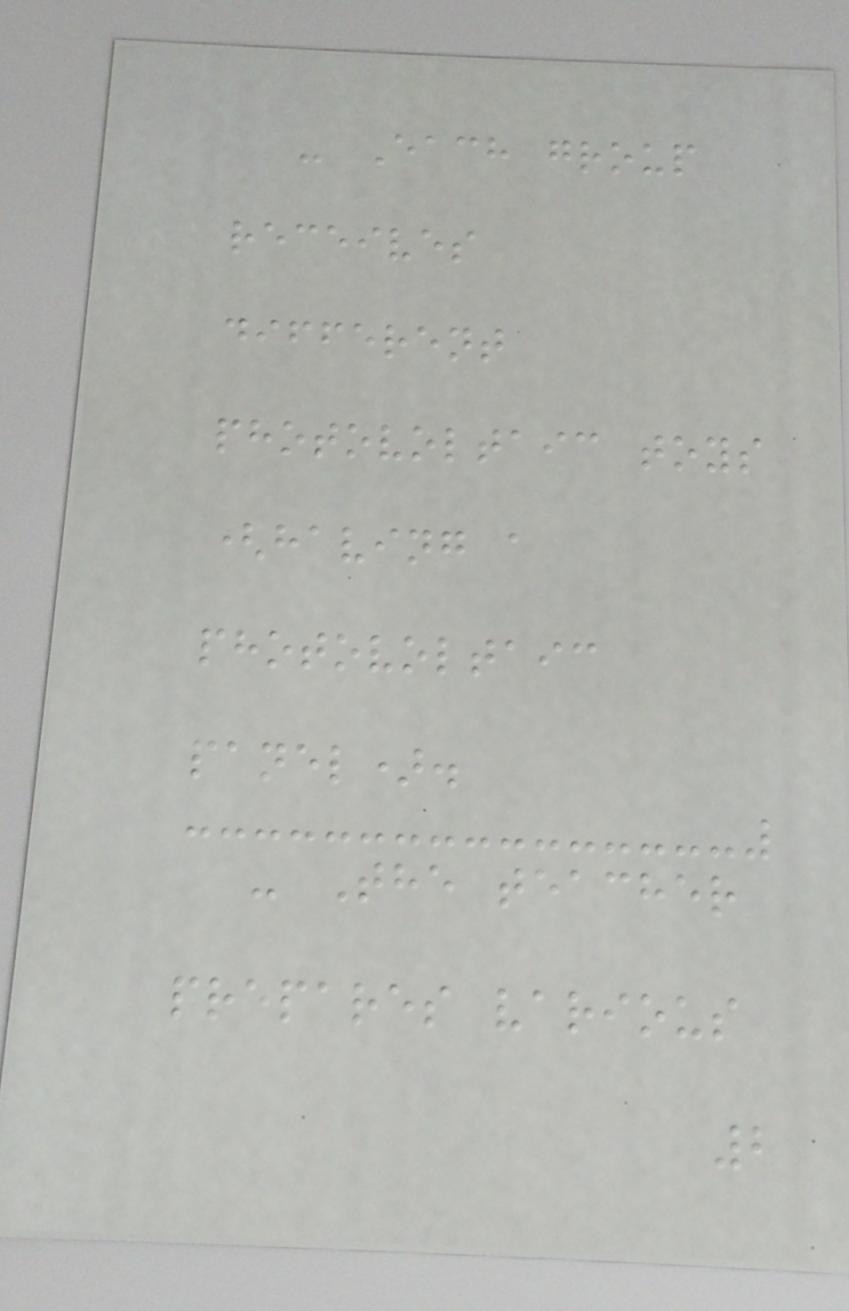- Each group
receives
different
photovoltaic toys
(having a
photovoltaic
panel).
- The teacher
prepares various
2
